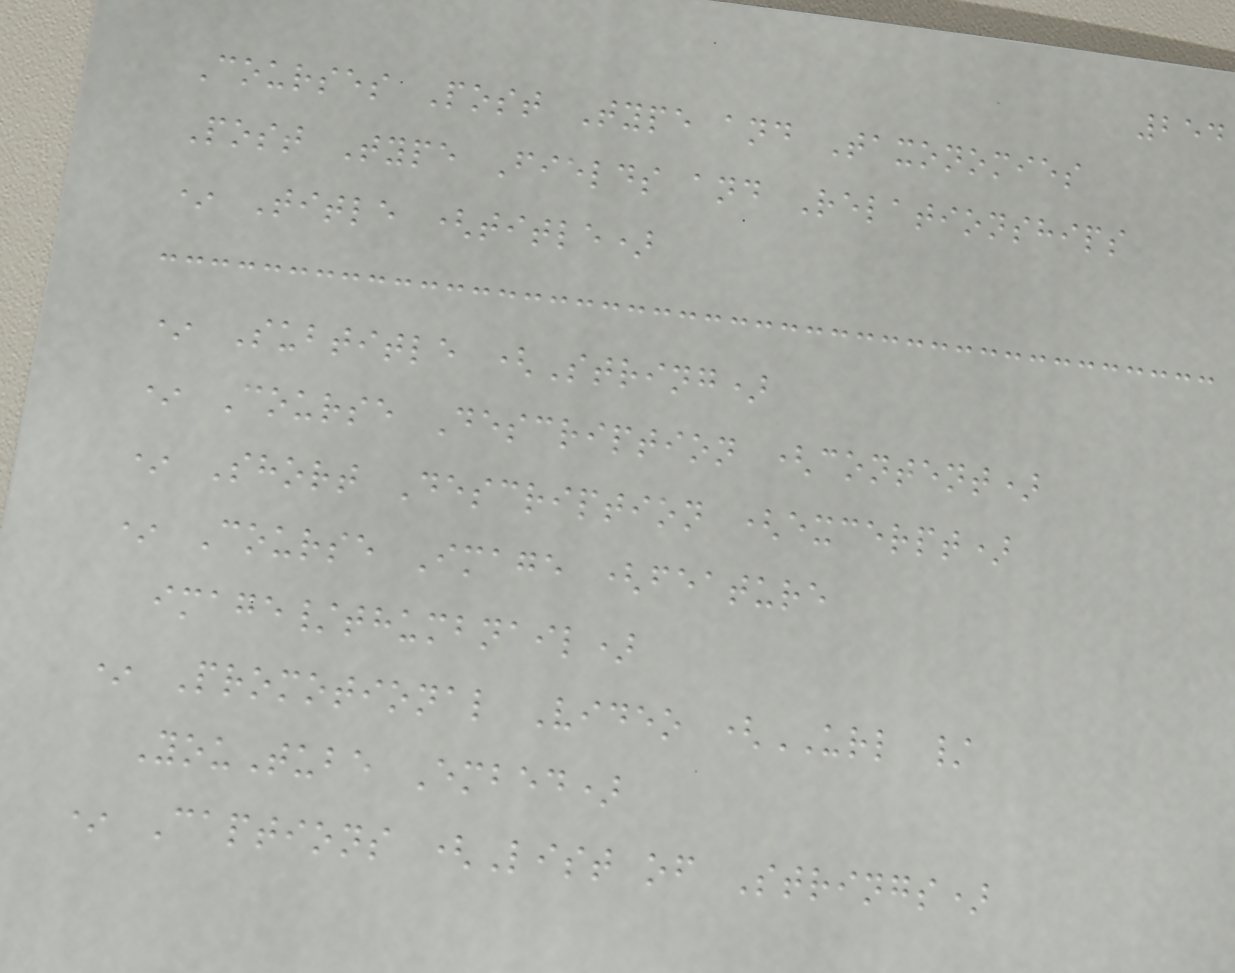254
Courses Post Type and Taxonomies
Post Type Fields and Relationships
* Title (title)
* Subtitle (String)
* Course Description (content)
* Short Description (excerpt)
* Course Image (feature
image/thumbnail)
* Promotional Video (URL /
YouTube Embed)
* Captions (List of Strings)
